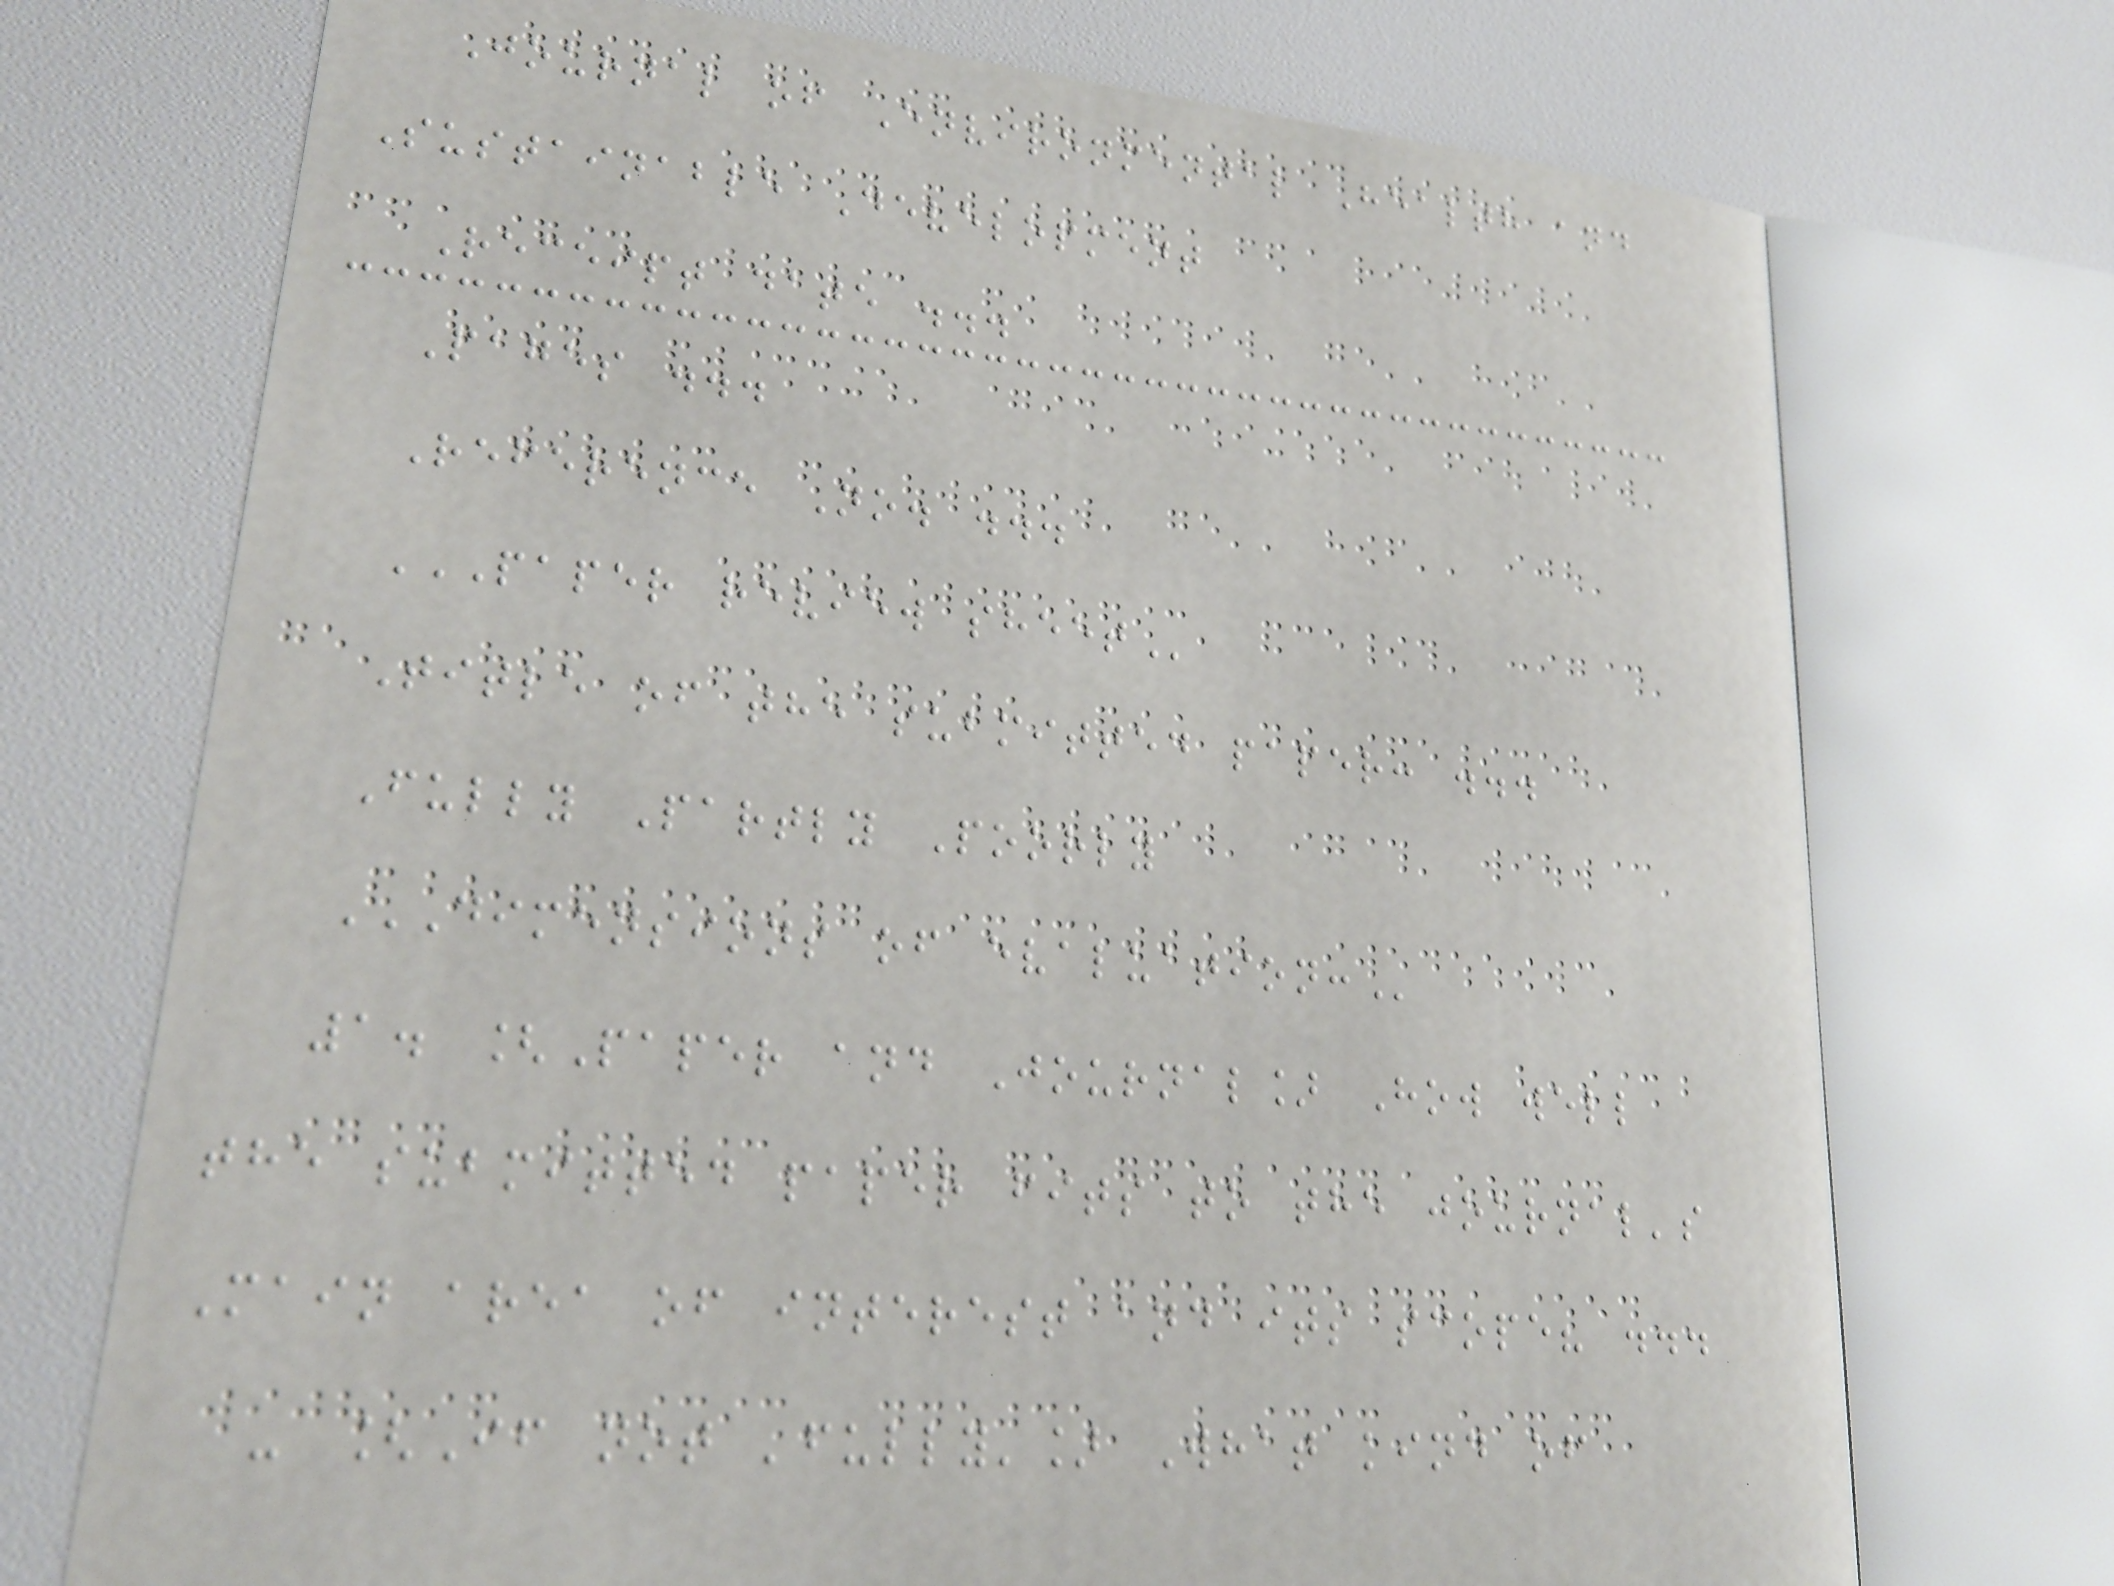Journal of Environmental Health and
Sustainable Development
Receipt date ...
Pages ...
Reference No. ...
PAPER REVIEW SHEET
Title of the submitted paper: ...
Fully Partly Poorly
DIMENSIONS OF EVALUATION:
1. [Paper and Journal] How well
the submitted paper fits to the journal's
Main area of interest and its scope? ...
- [If not 'fully'] What kind of
